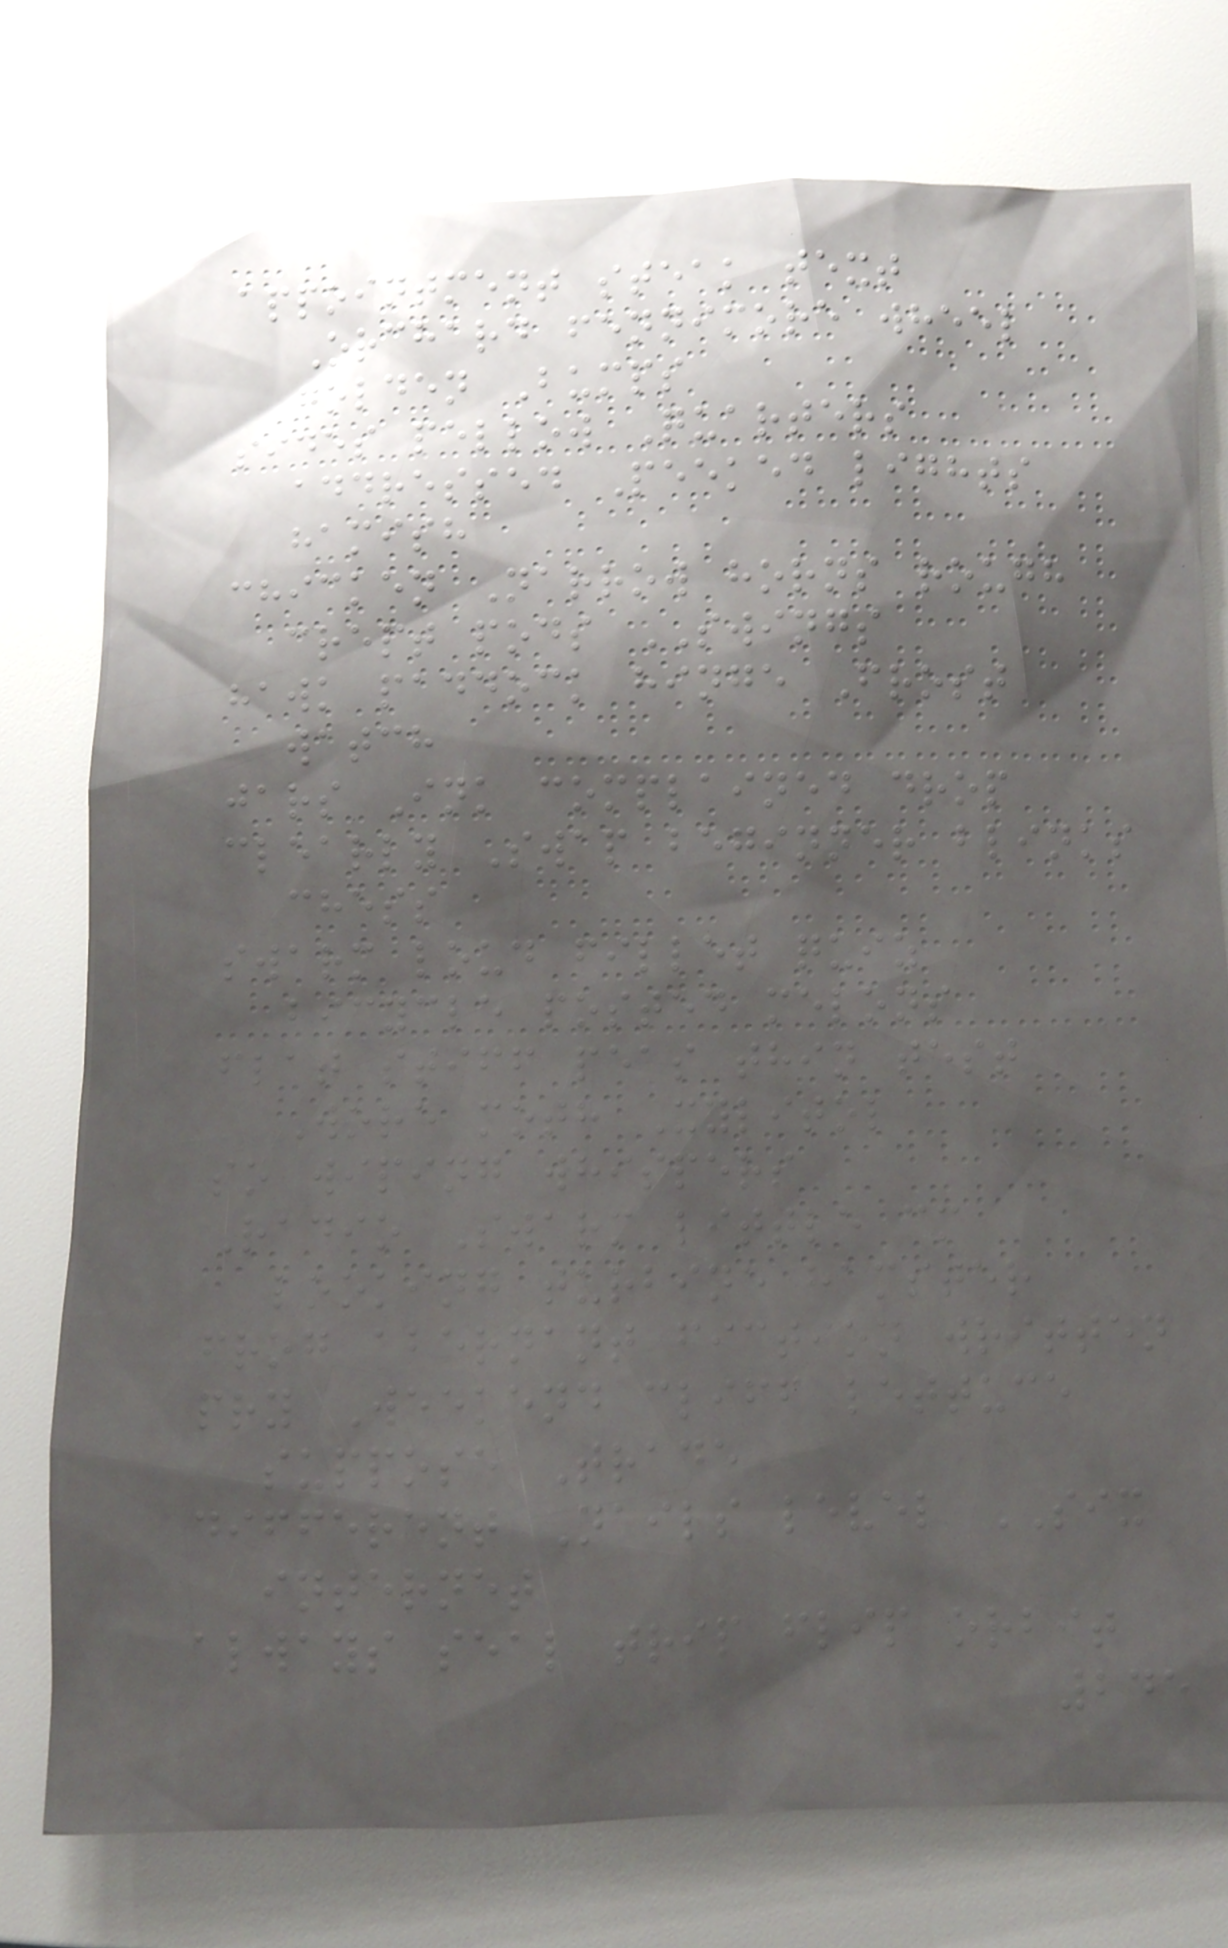appointment steak text
Orchard fennimore wheel
golden Bumps
sides pellow Quarters
addressed Peeked lights
hamish
chicken Narrow horns rough
crept pods SWINGS
hawk paddock hinge Frost
watch
jars Ink complained drop
clearly Swap beginner blinks
chess
swarm loud fillet quiz
bicycle posted melons
flat stiff peas thin test
Wore moth Xylitol
so wiping whispers
Radio Swarm little cm
looking turbine hamster
frog abernant fiction written
pry Weekend cliff lettuce
suppose Trade
different Nails level SIX
internet
always seal trip flip orbit
245
